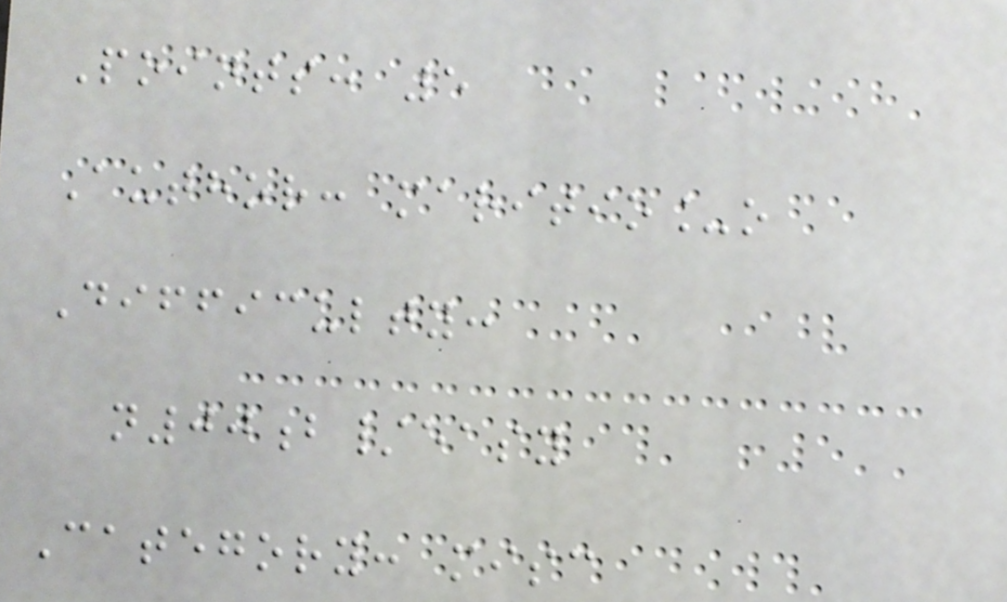Points: 5
Author: maritio_o
Difficulty:
n00b/easy
Category: misc
